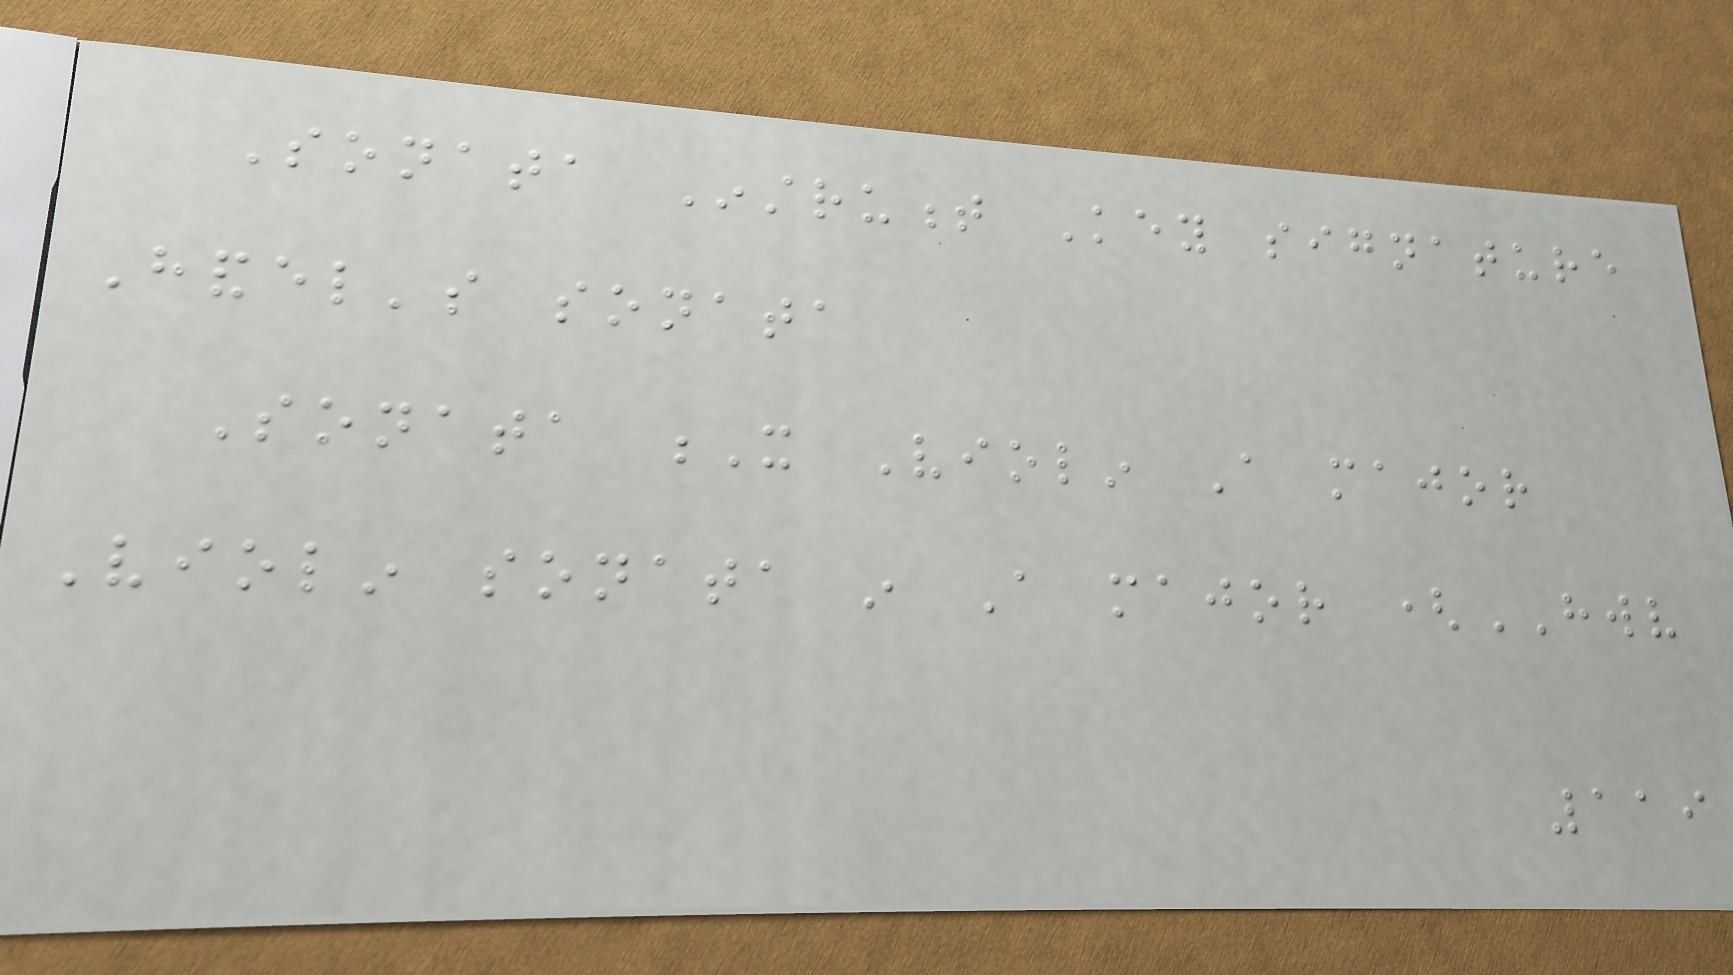Sonata Instrument Key signature
Handel's sonata
Sonata X Violin A major
Violin sonata in A major (HWV
119
